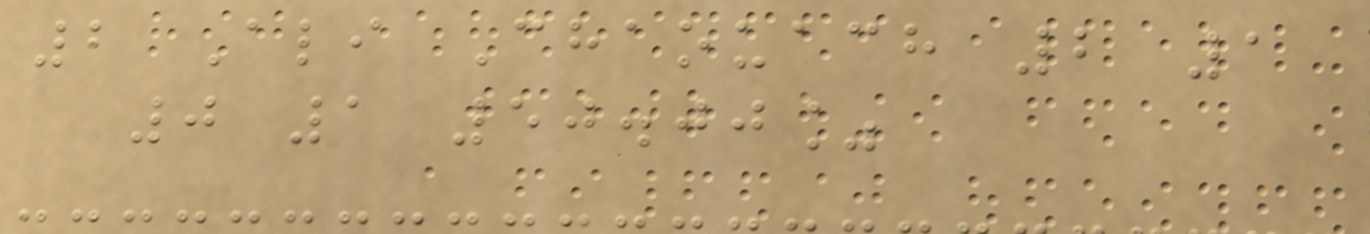2 Ali Chaouach 2 1
0 1 50.00%
